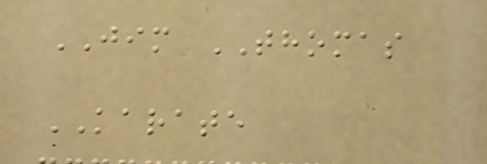JIM THOMAS
KARATE
